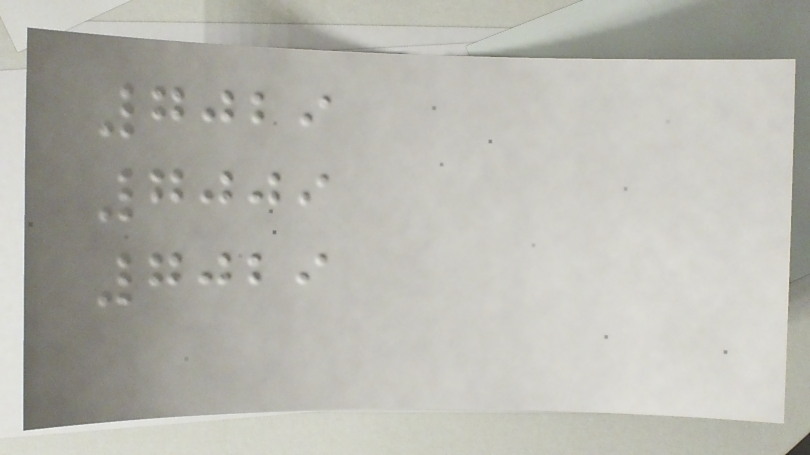7029
7009
7029
